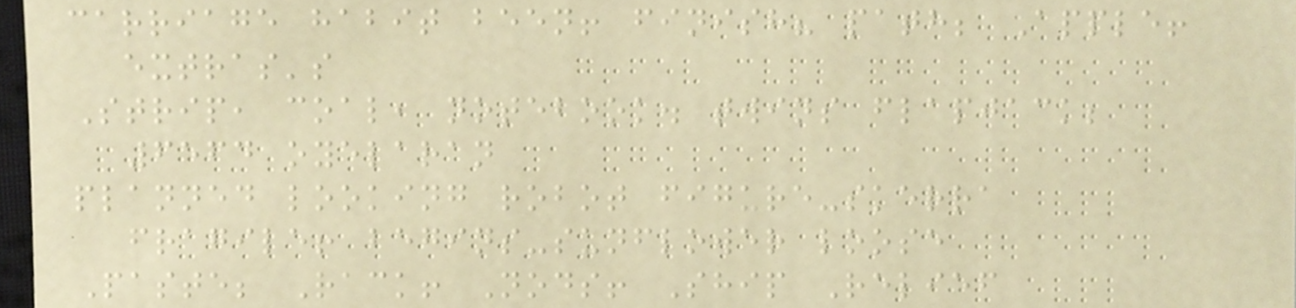carriage habit been! finish? path; Apple!
extras's
Strip, coal, notebook. twins flapjack;
6564 oyelaran
planned looking robot figure-skerra
fragile! begins-sunflower loose
Paste; Rack! Nods! Ship Relief
